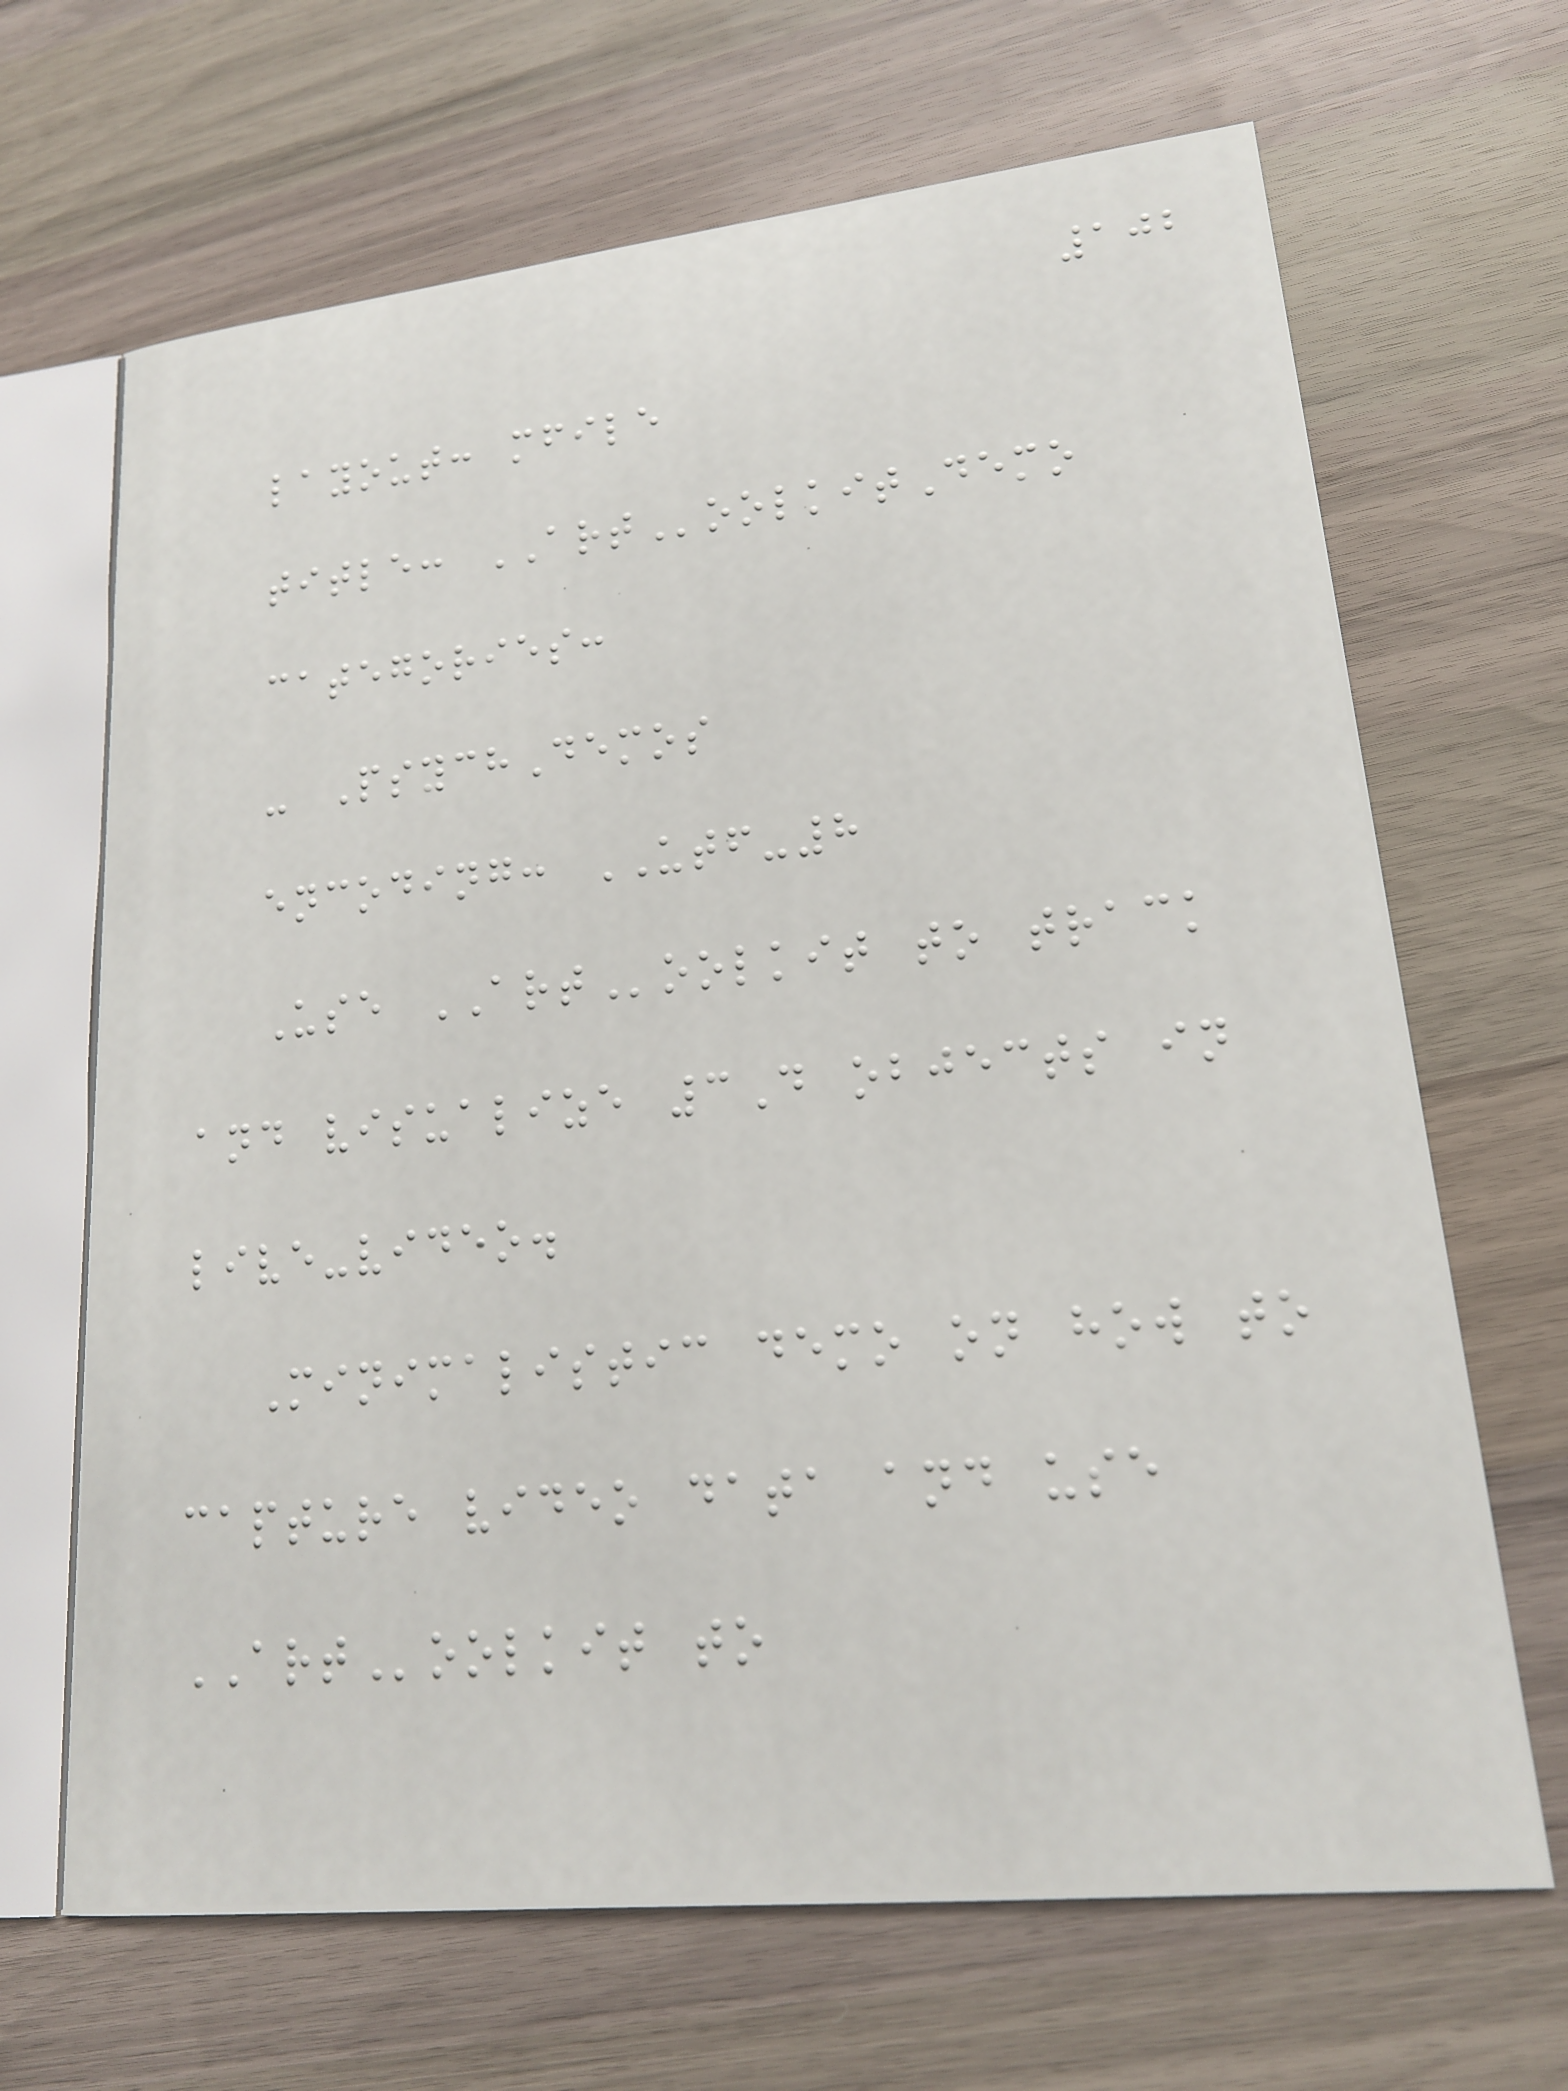102
layout: mfile
title: ARToolkitDemo
categories:
- PsychDemos
encoding: UTF-8
Use ARToolkit to track
and visualize 3D objects in
live-video.
Minimalistic demo on how to
capture video data and use
ARToolkit to
